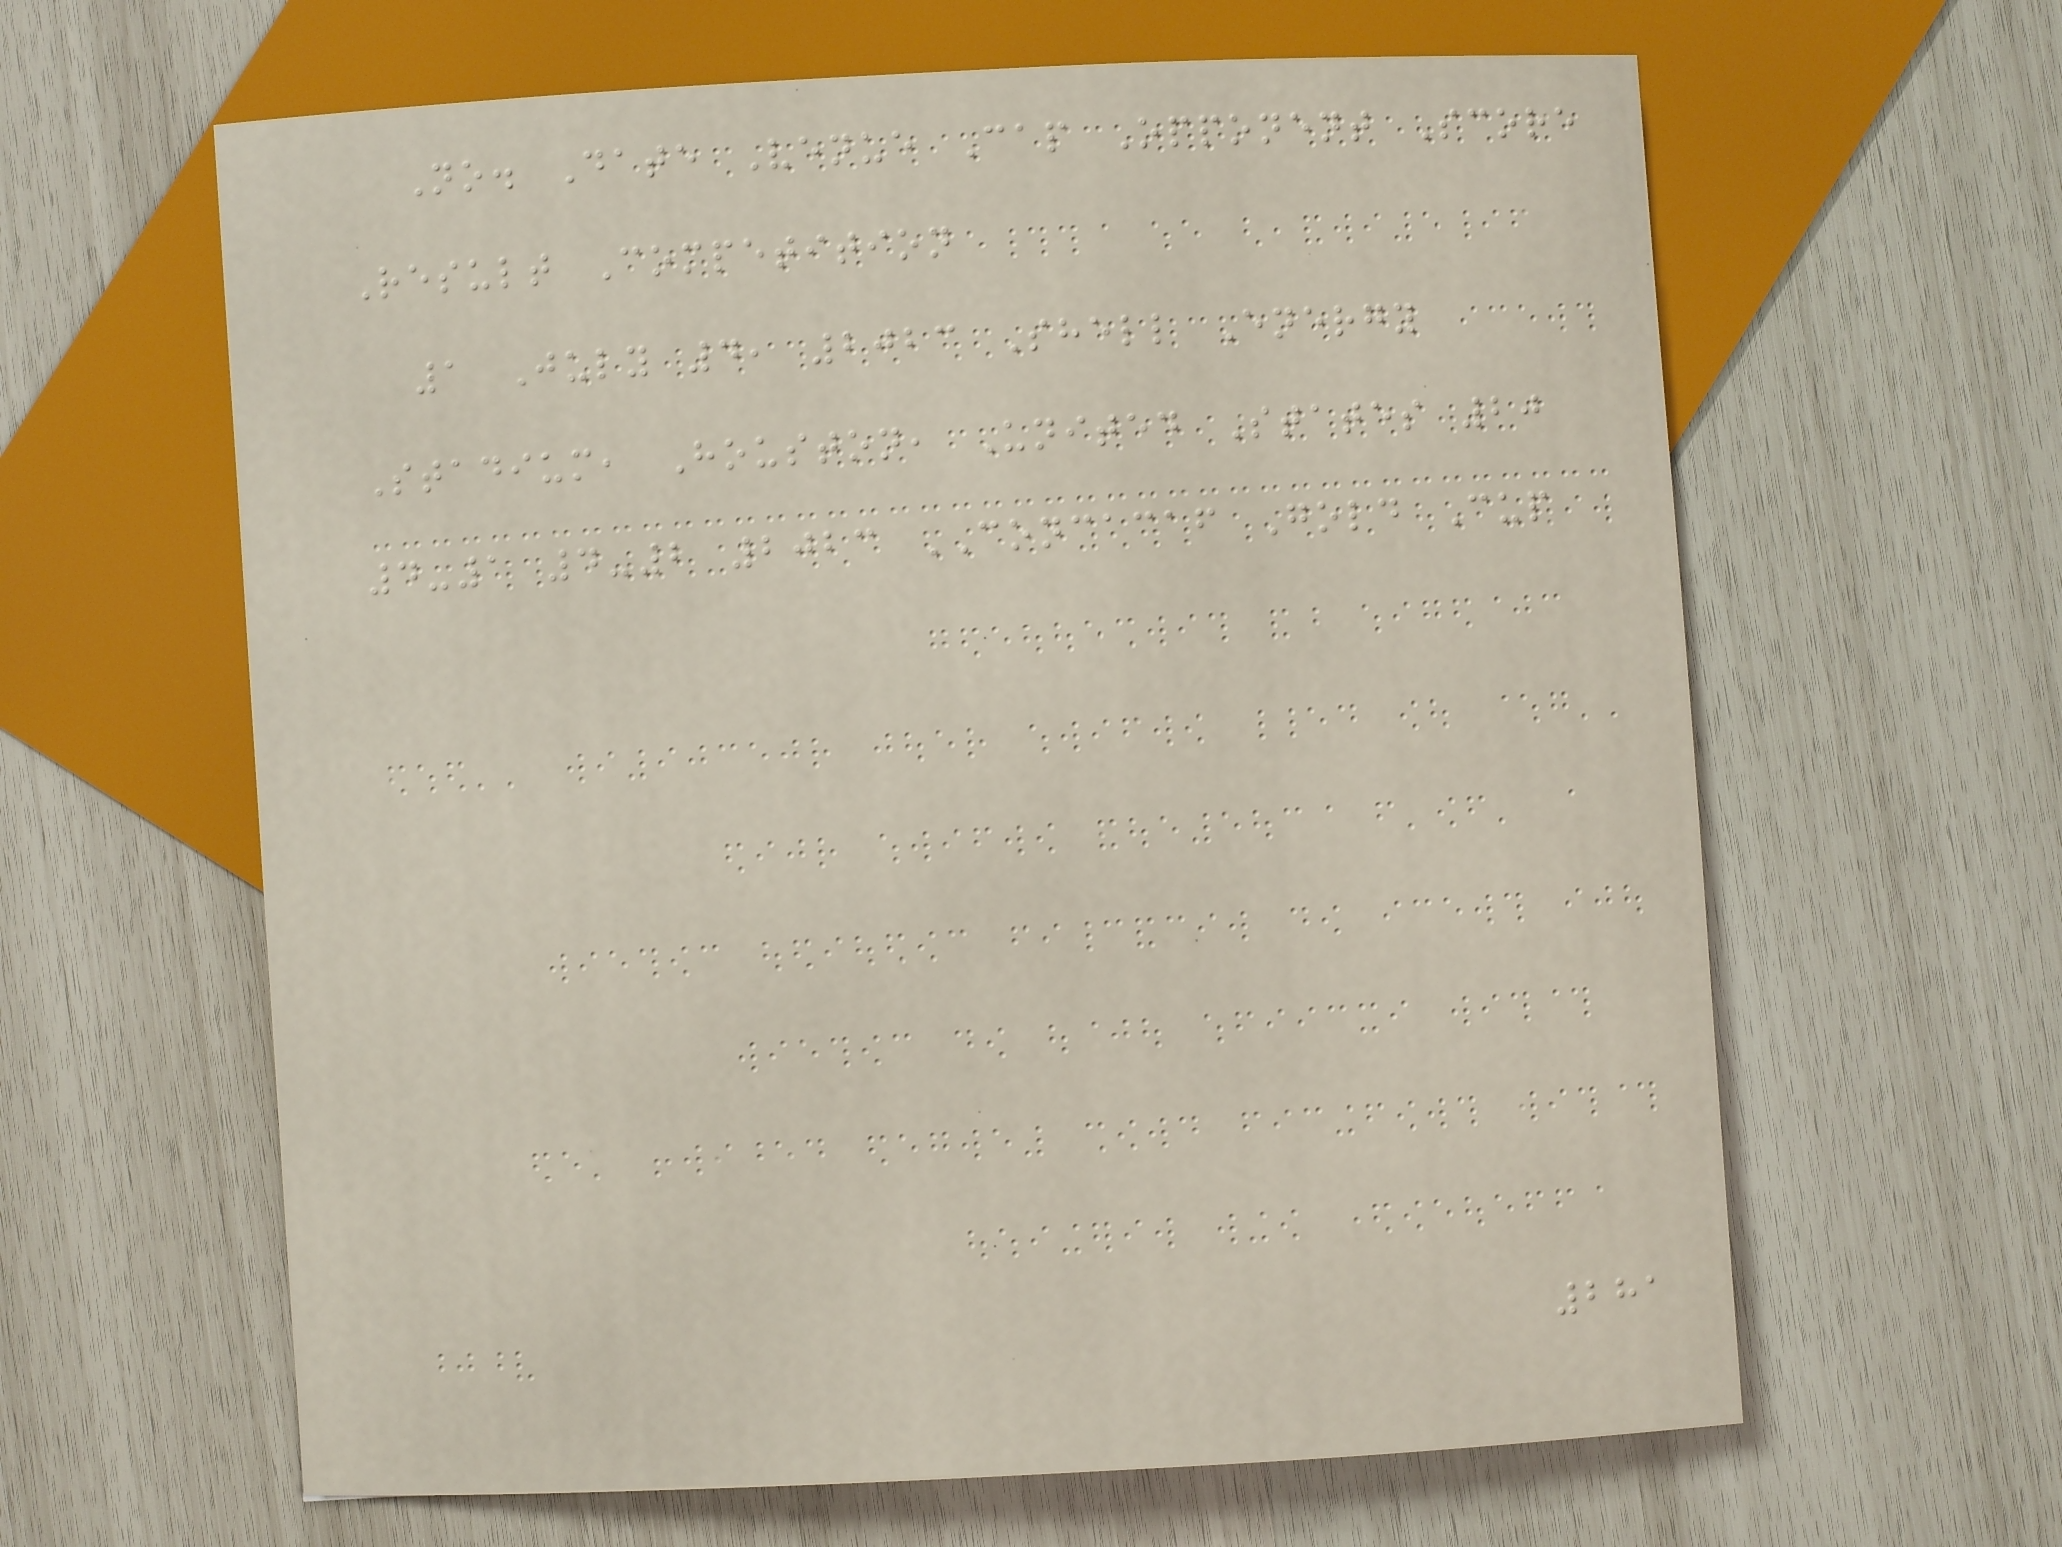No. Date Venue Cap Opponent Score
Result Competition
1 July 4, 2023 Shell Energy
Stadium, Houston, United States 20
4-1 4-2 2023 CONCACAF Gold Cup
281
